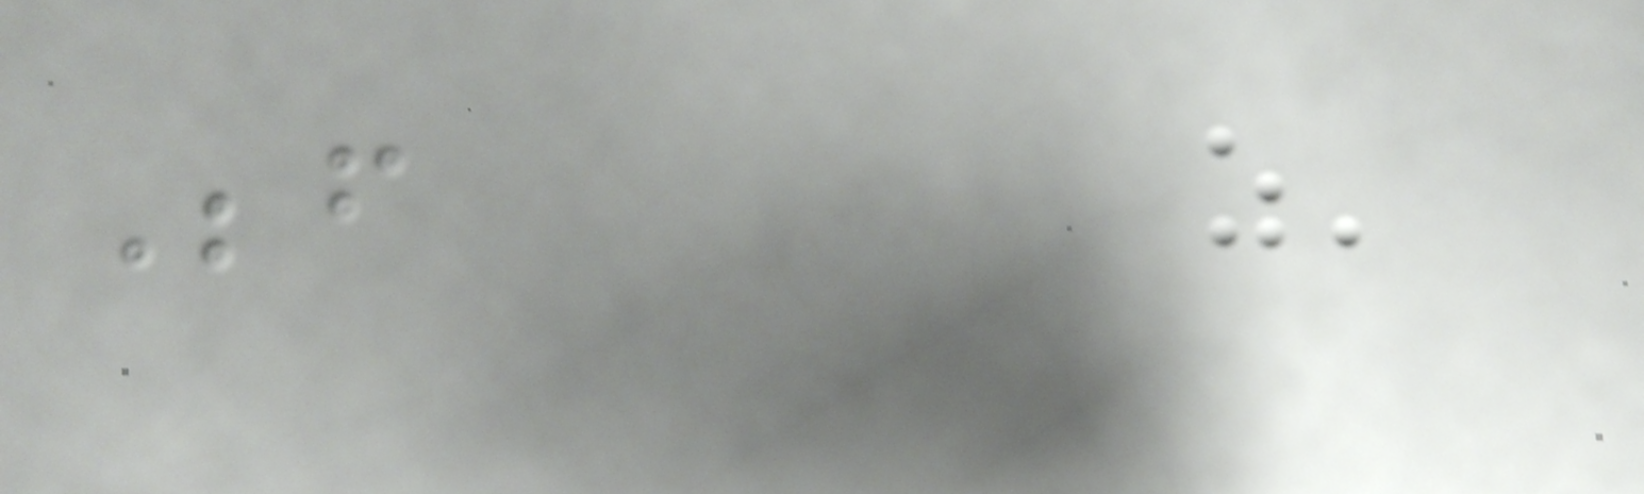Before
